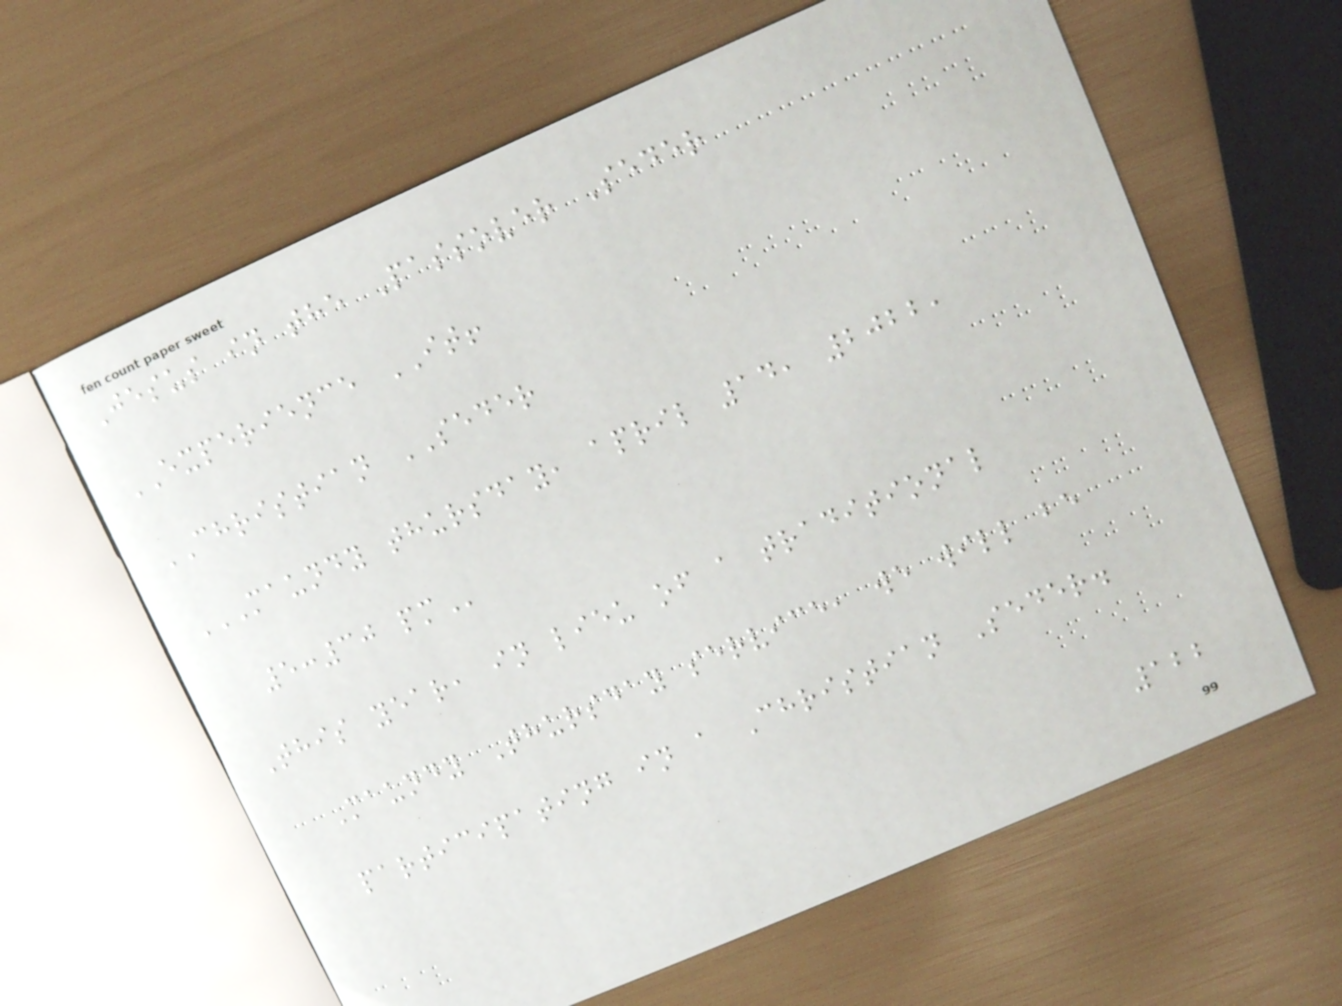Jesus in the Passover Seder
EXPERIENCE IT!
CHRISTIAN SEDER
MAUNDY THURSDAY, APRIL 14, 2022,
5:30 PM
This year, in lieu of a traditional
Maundy Thursday service, we will be
participating in a Christian Seder.
122
